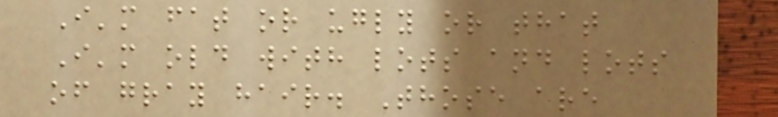I'm fat or ugly or that
I'm old with lots and lots
of gray hair. Those are
